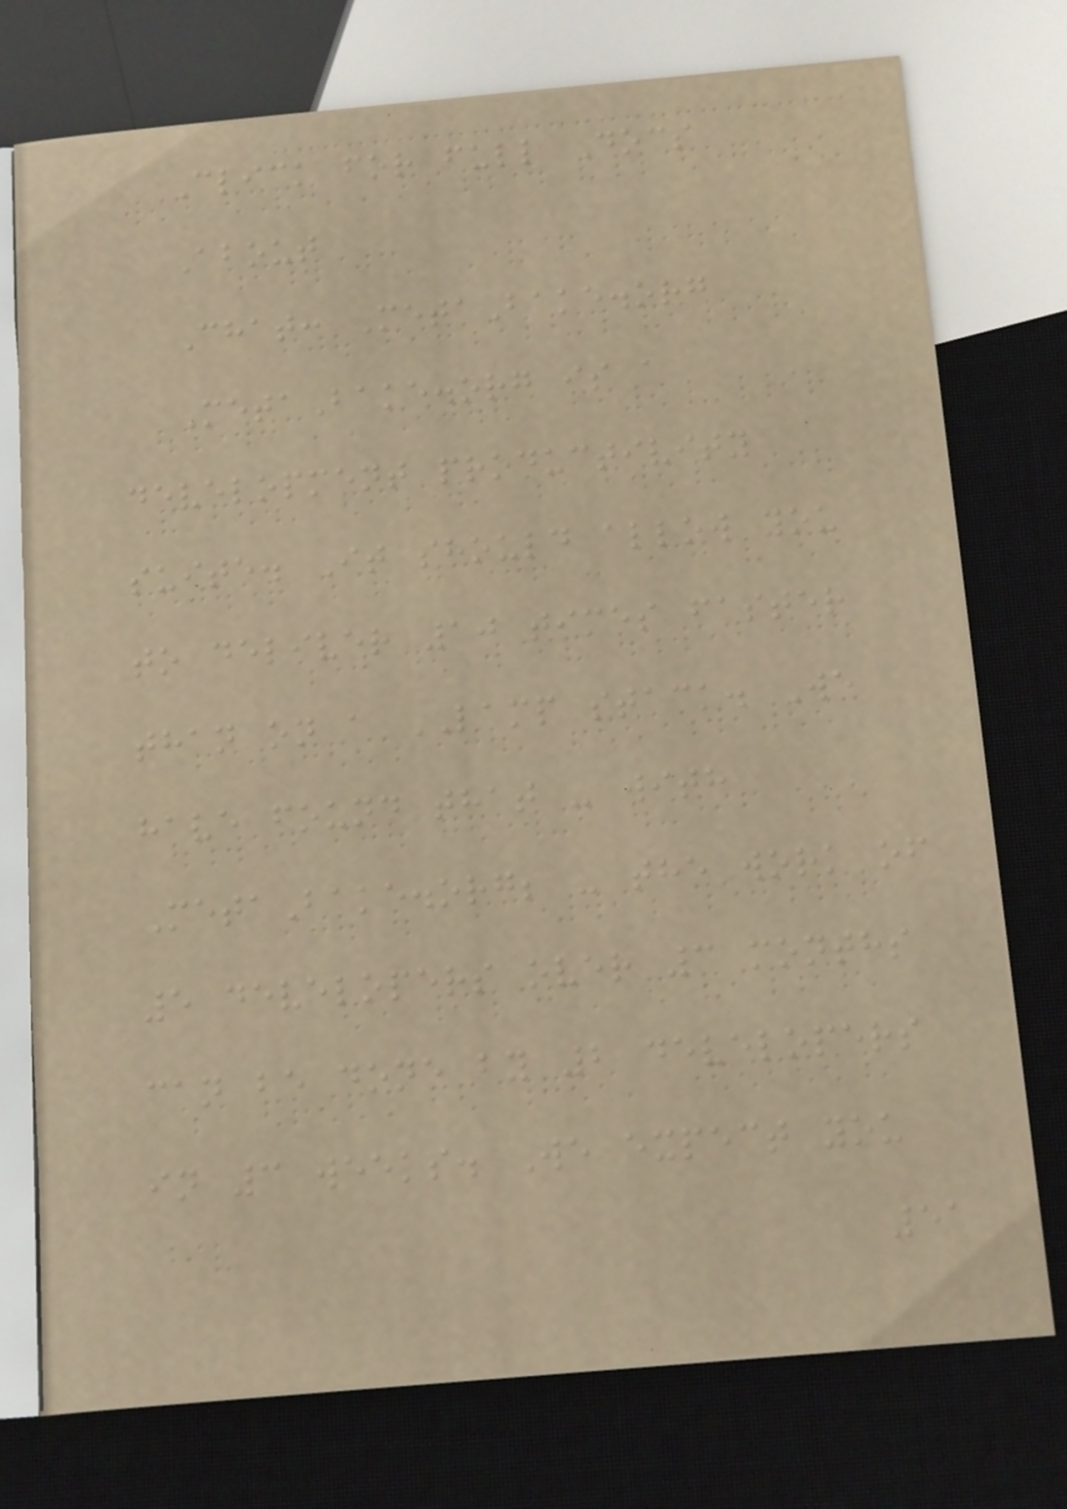Click for full Docs
About
Chat: MetaBake.org
MetaBake.org is a
development productivity
suite. It should allow you
to deliver 10 times faster
than on a LAMP stack. We
have found that - with
MetaBake.org; - the work of
5 developers over 3 months
can be done by 2 developers
in 3 weeks. We expect you
51
